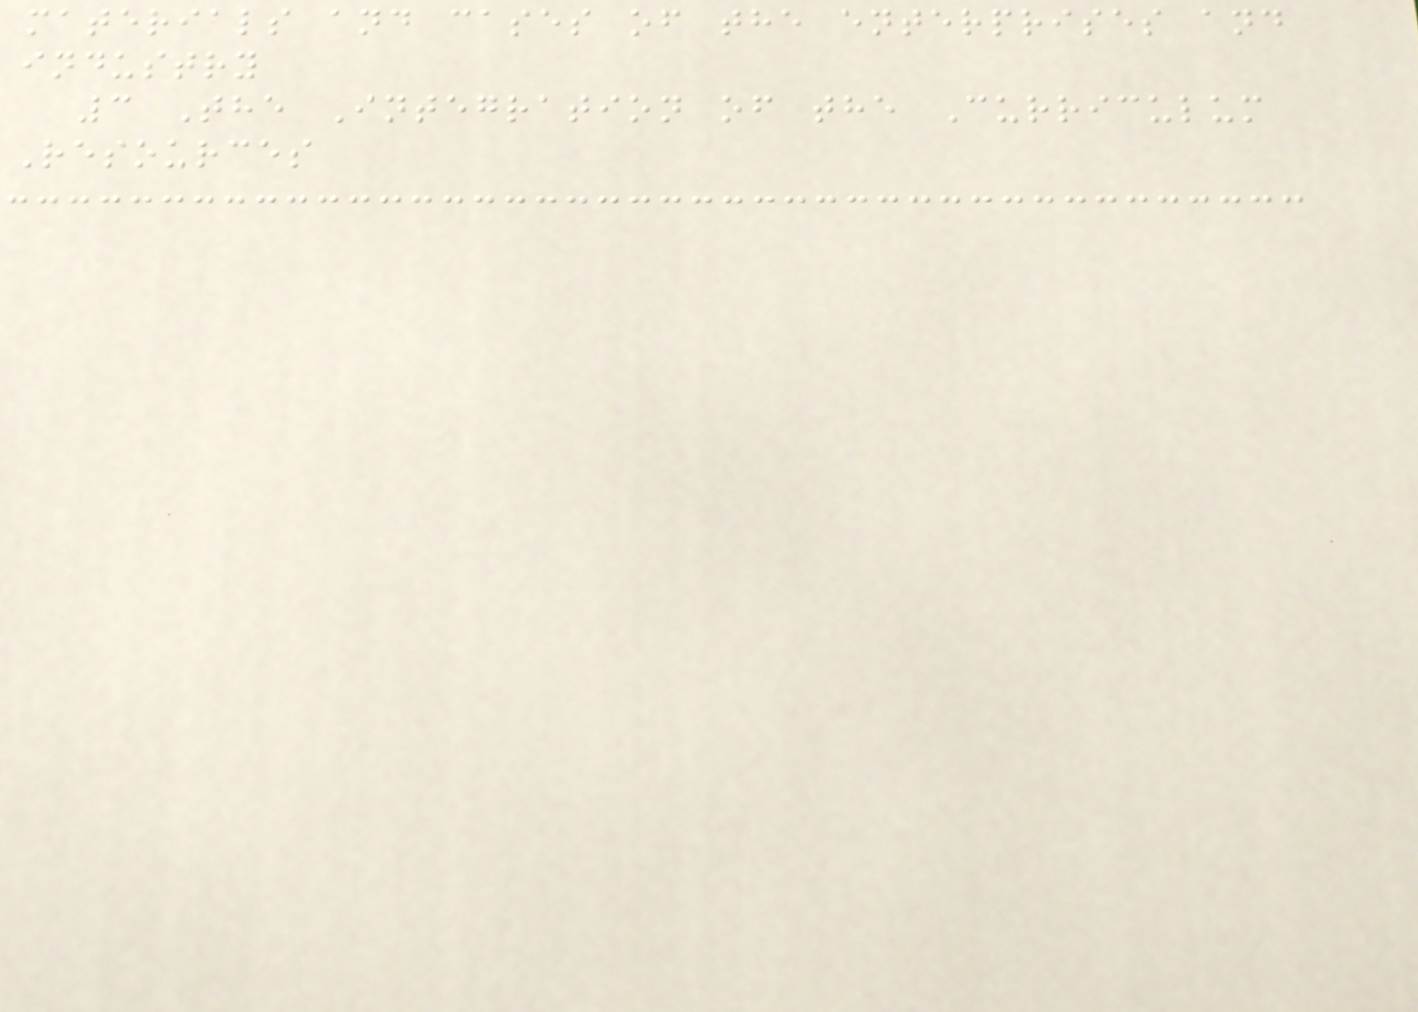materials and cases of the enterprises and
industry
3 The Integration of the Curriculum
Resources
